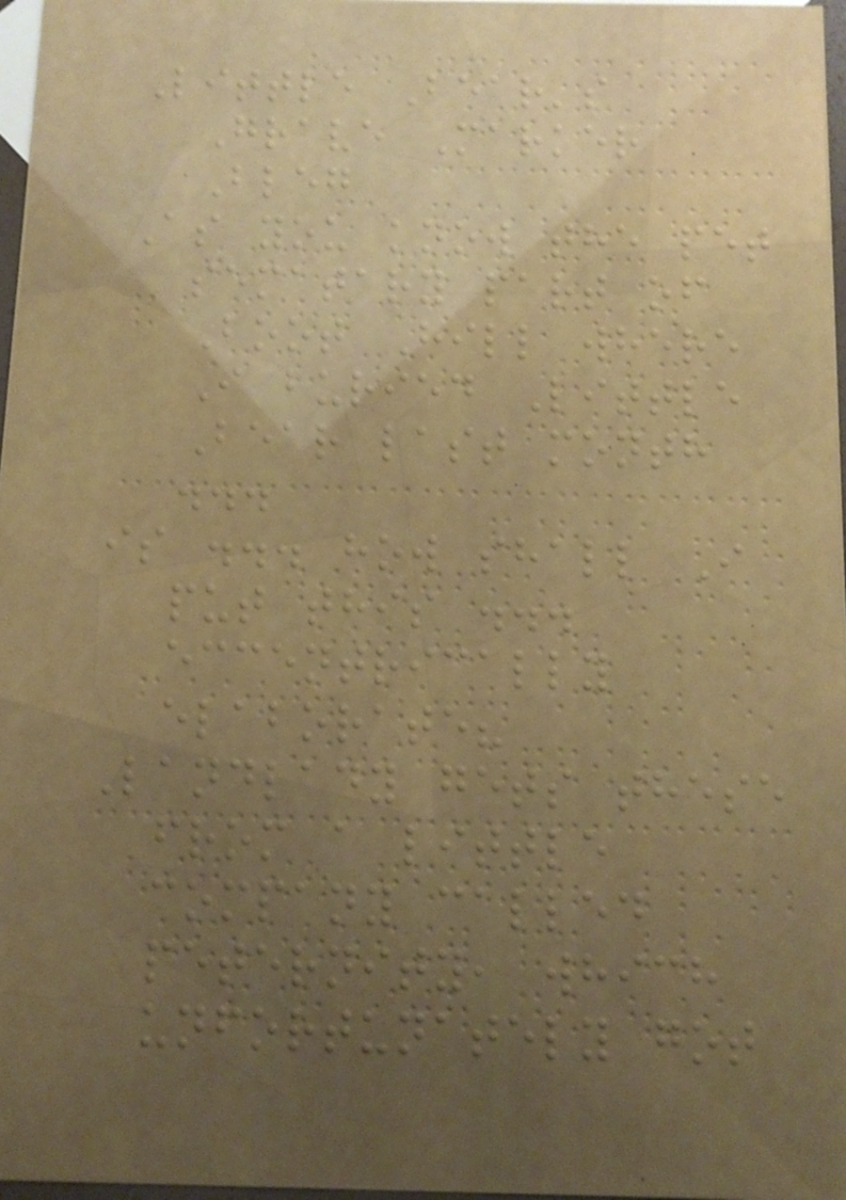Little Bear's
Grave Marker
Bleg
As you know the pet
sematary part of
Boot Hill where
I buried Little
Bear last month
...
is ... how shall I
put this ...
eccentrically
elaborate?
Landlady gets these
from a little
company called
peternity, which
unfortunately got
